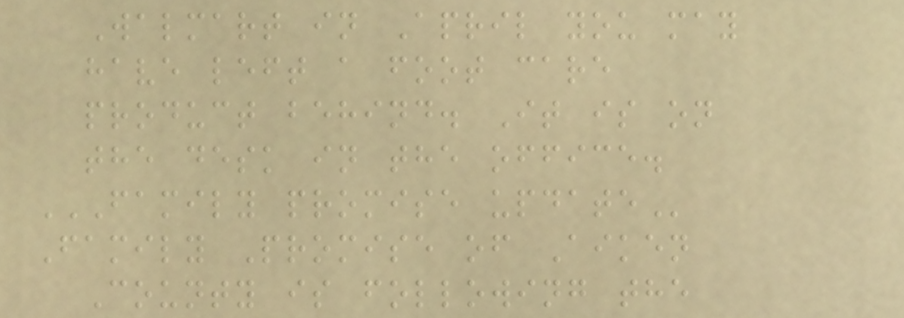Walmart in April you may
have left a foot care
product behind. It is on
the desk in the office.
FAMILY PROMISE UPDATE
Family Promise of Aiken
County is following the
